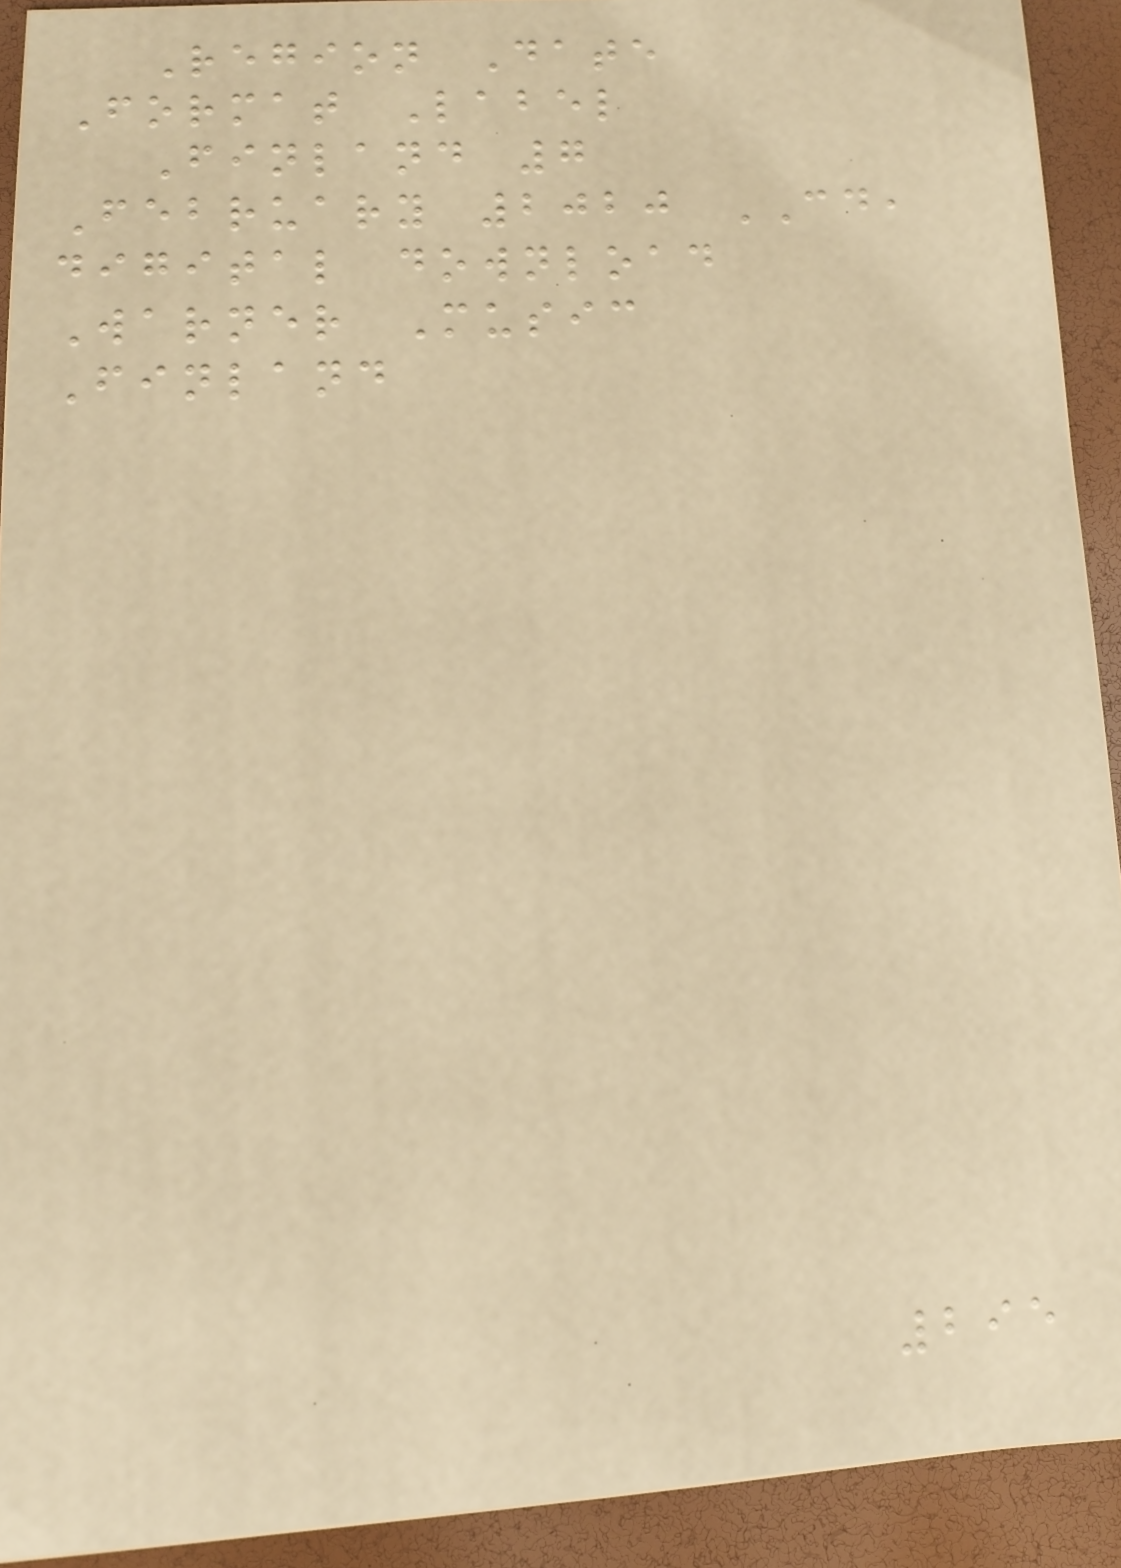Region Date
Format Label
Finland 7
February 2020 CD,
digital download
Warner Music
Finland
295
